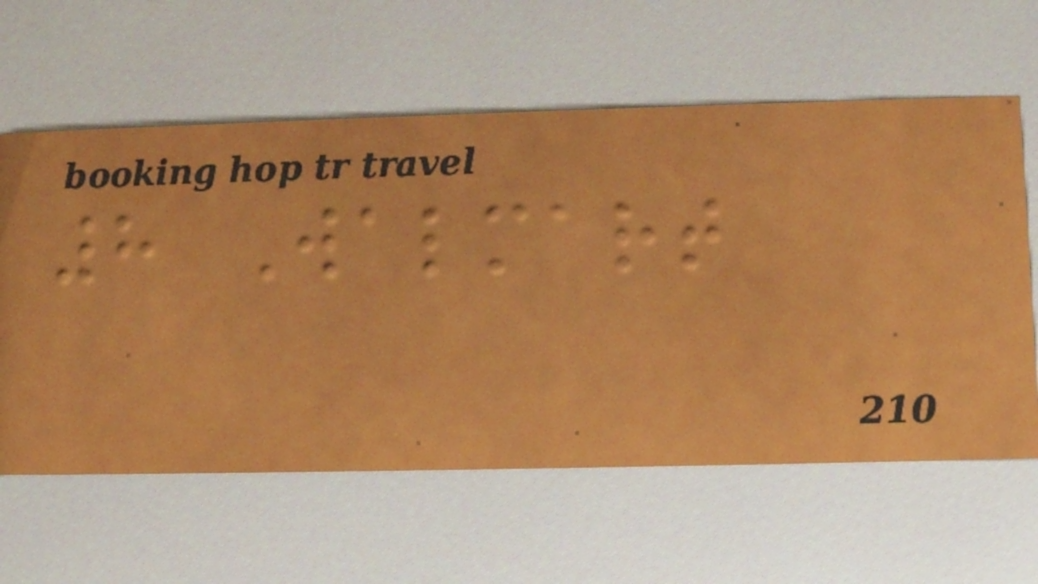8 Walmart
